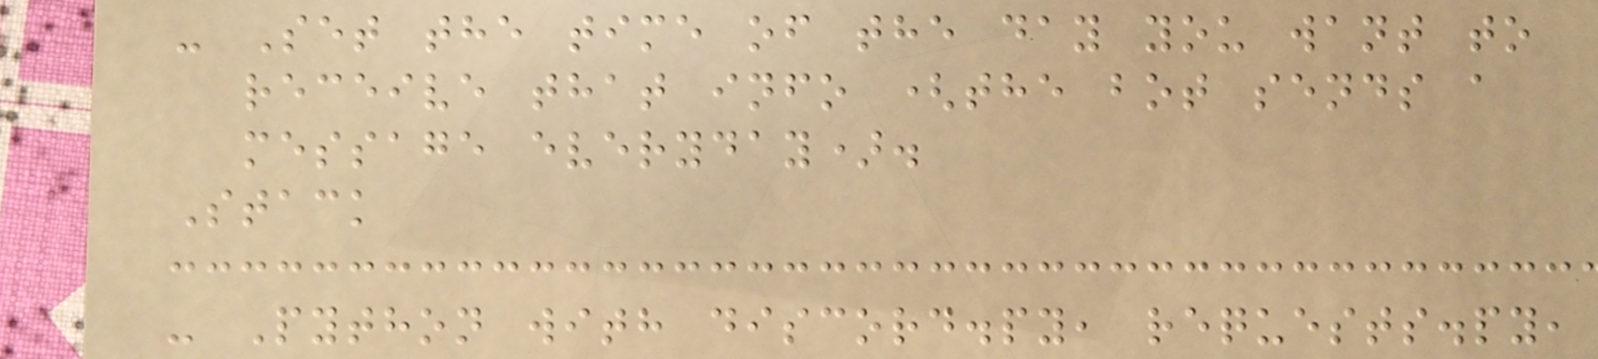- Set the time of the day you want to
receive that info (the bot sends a
message everyday).
Stack
- Python with discord.py, requests.py,
